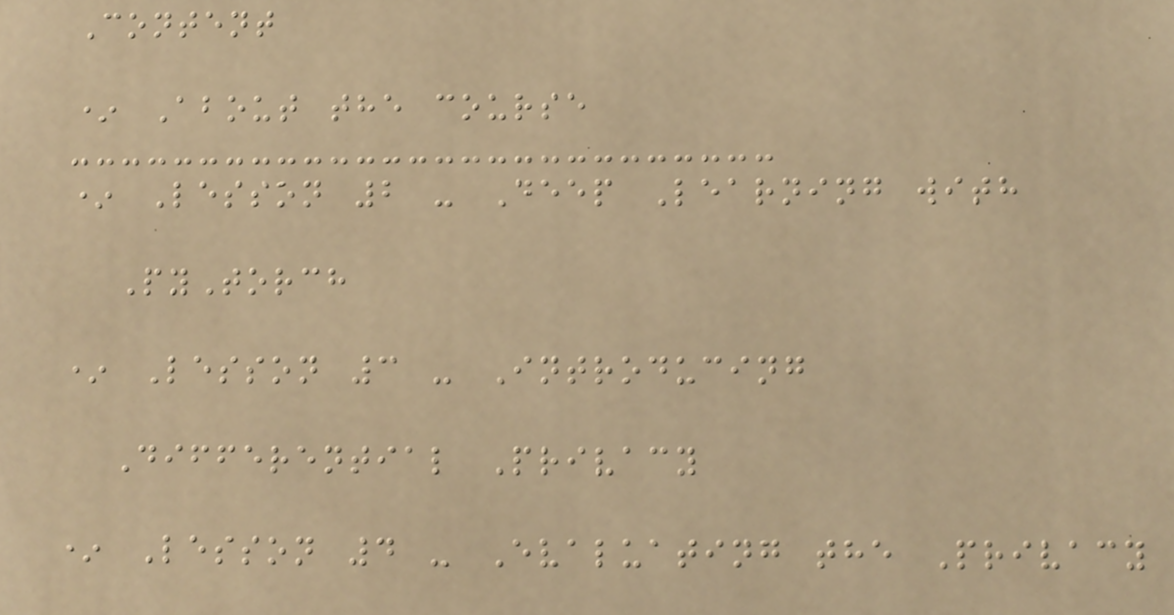Content
* About the course
* Lesson 2 - Deep Learning with
PyTorch
* Lesson 3 - Introducing
Differential Privacy
* Lesson 4 - Evaluating the Privacy
